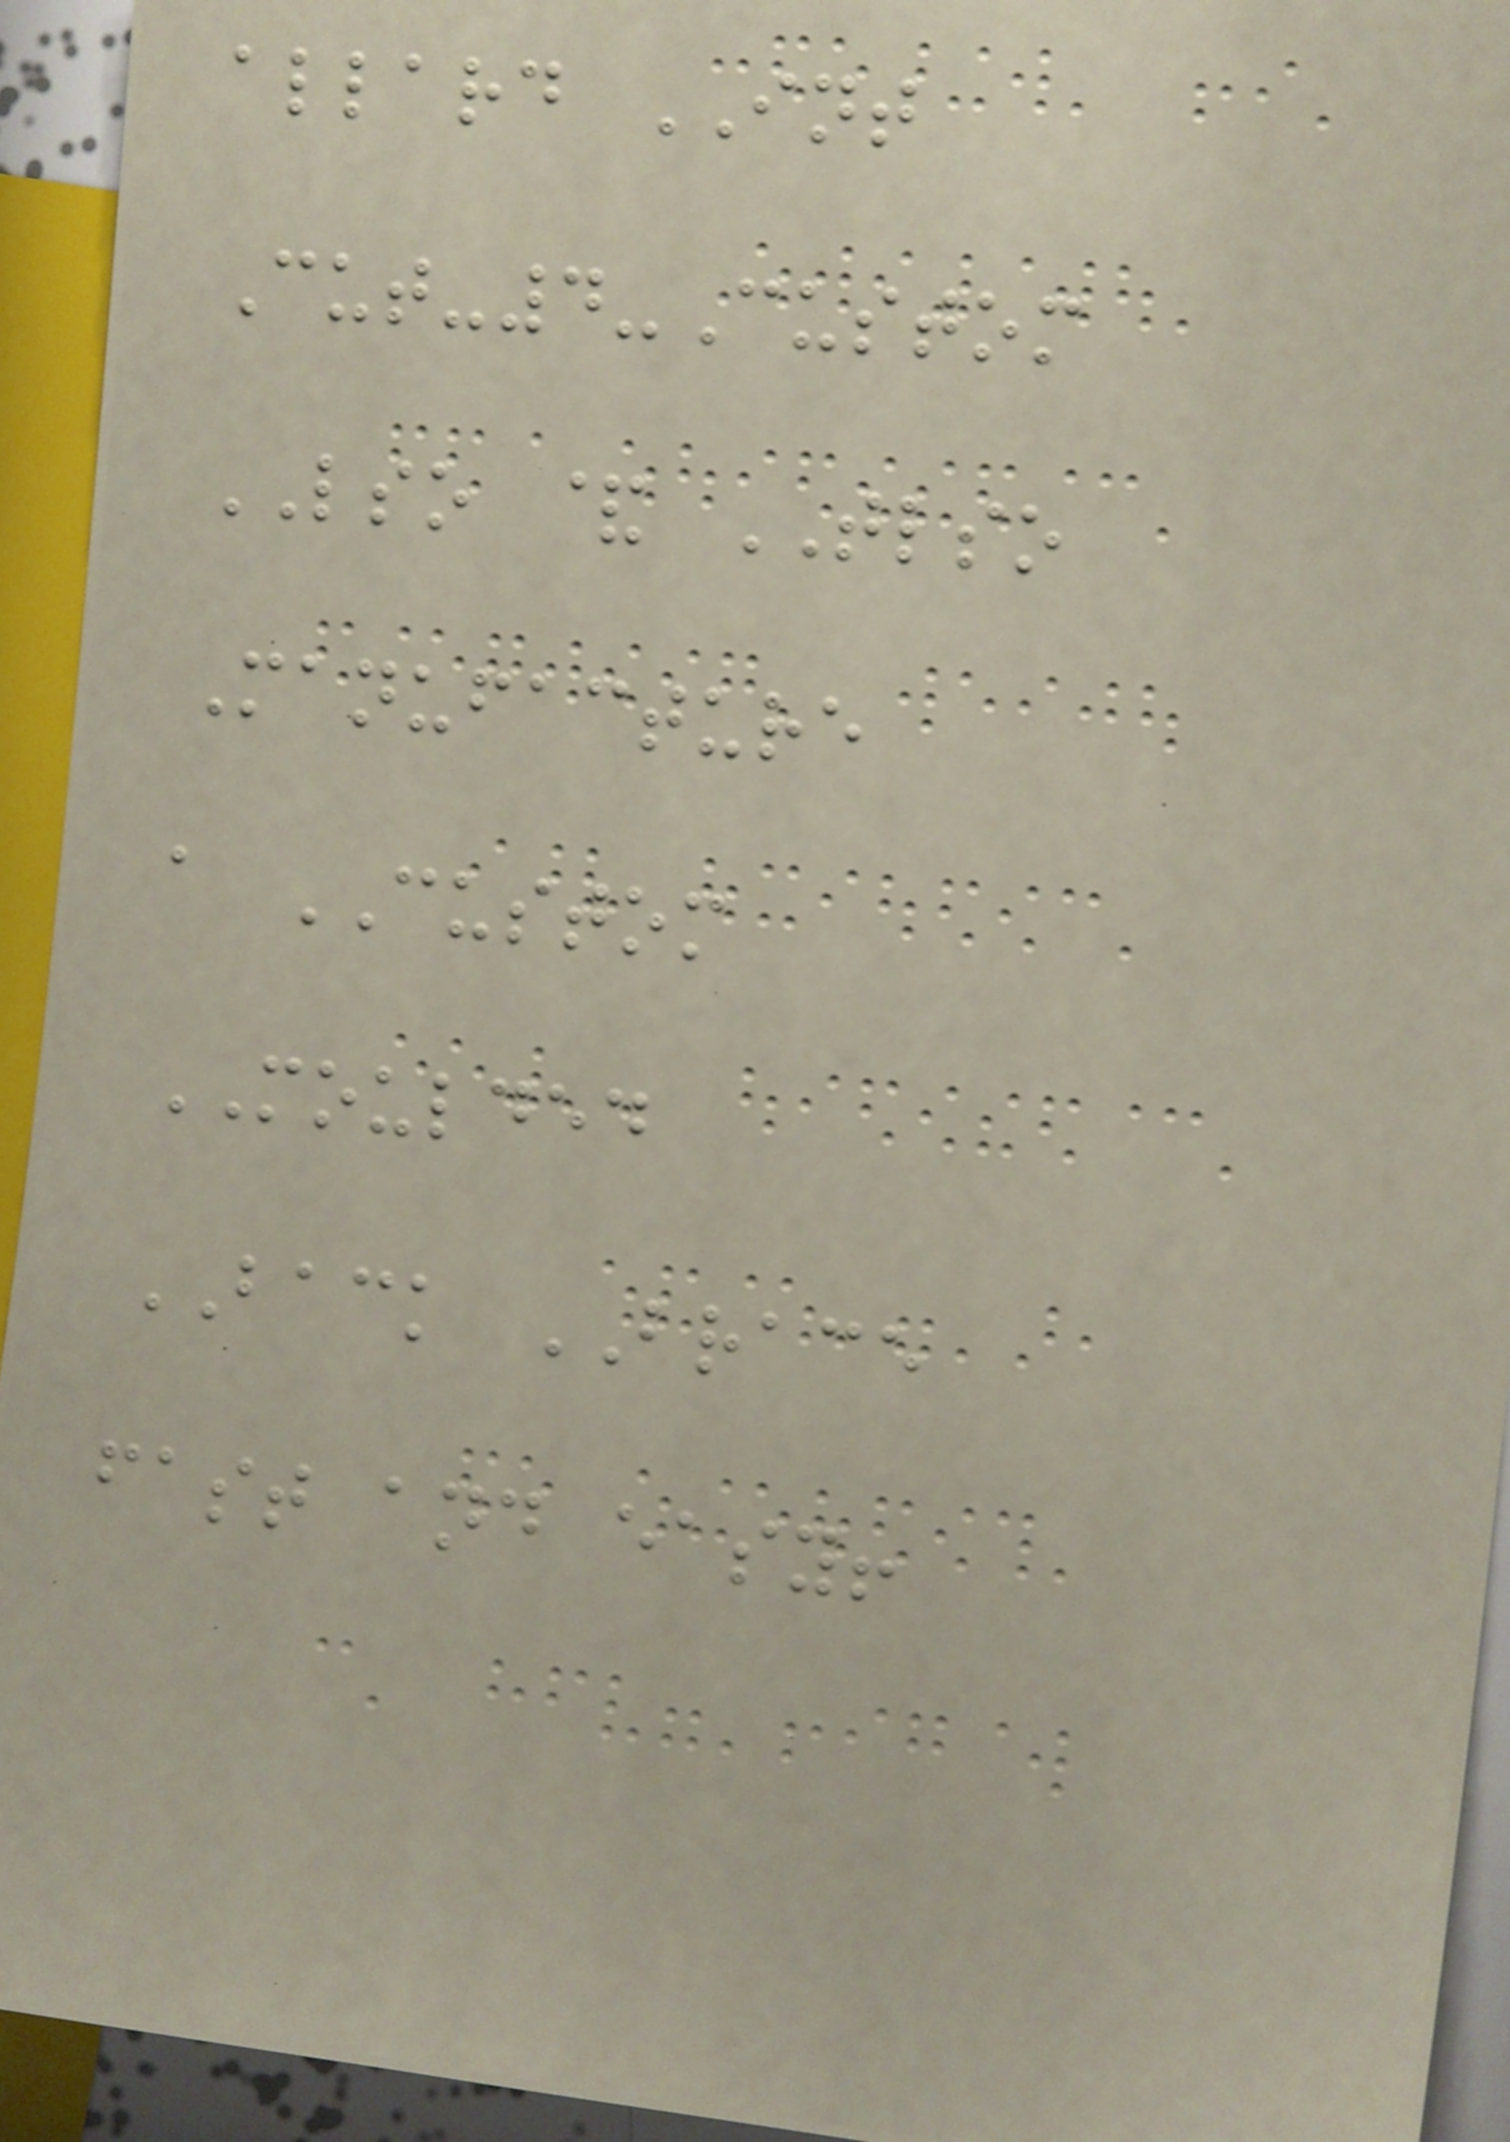allard INT
Cut-4-Custom
LSO & TLSO
Manufacture
a CUSTOM
MOULDED
BACK BRACE
fast and easy!
